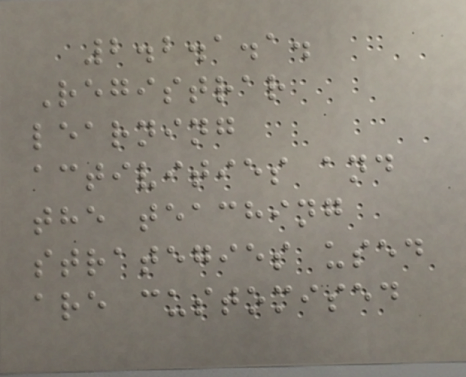2.2.1.1.
Registrar
learning
activities and
the teaching
strategies used
are customised
